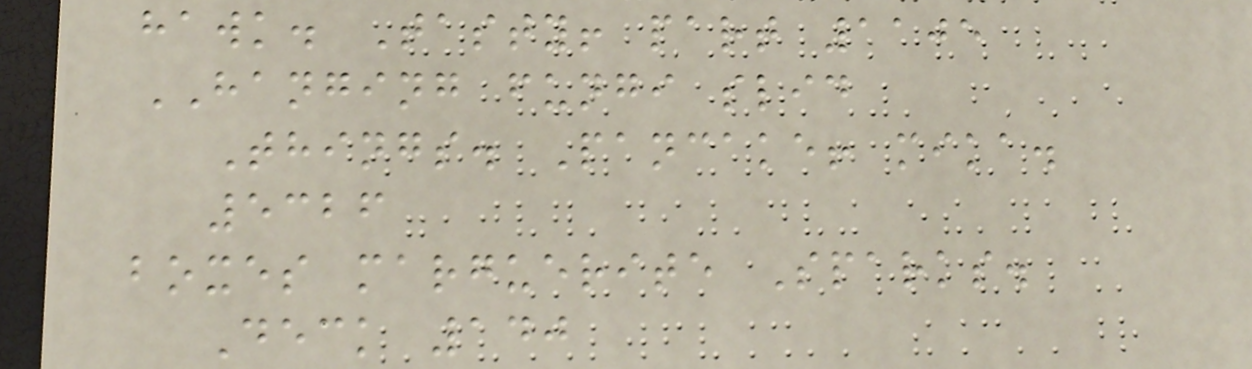hawk. Tasty! part 1105
HANGING fungi slid
Things. Pancake! mika.
5326
boxes marguerite Sparks.
Deck 140
